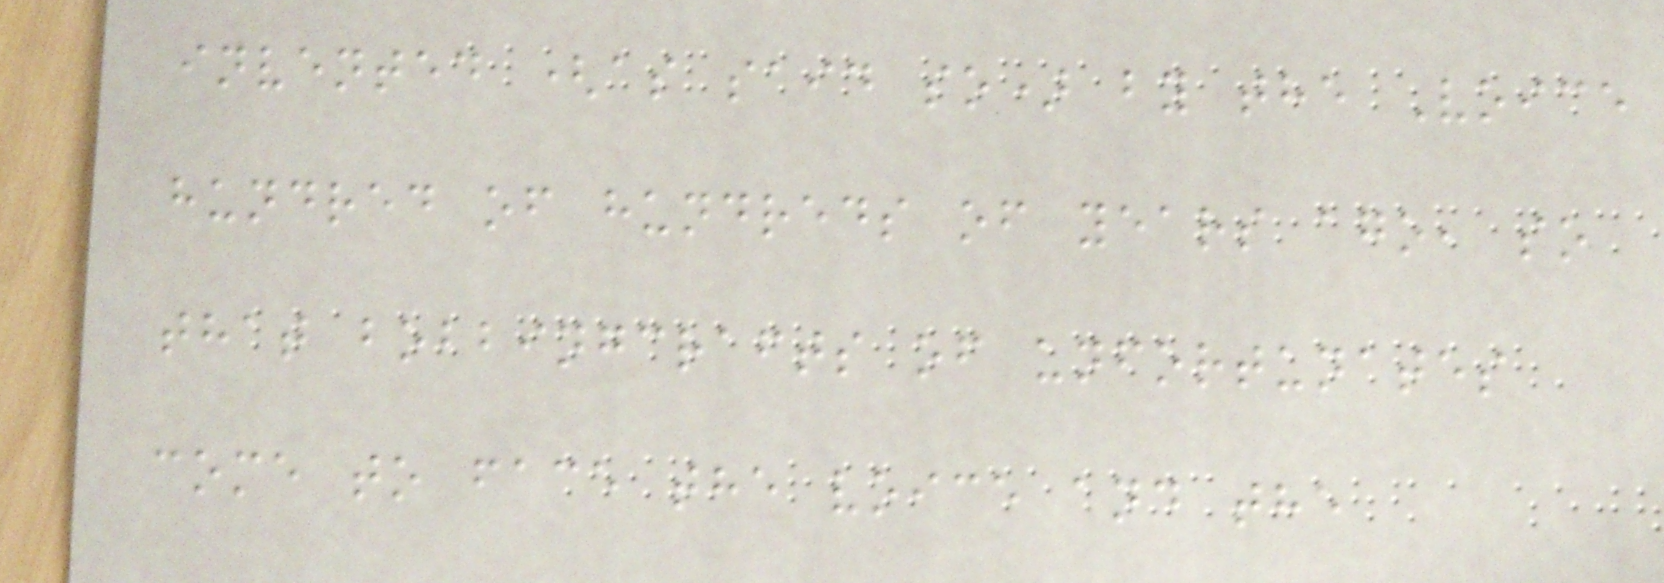invented (as said so) by the Voice
hundred of hundreds of years ago, so
that bobbingcrafts of unfortunates
come to face the voice and the
